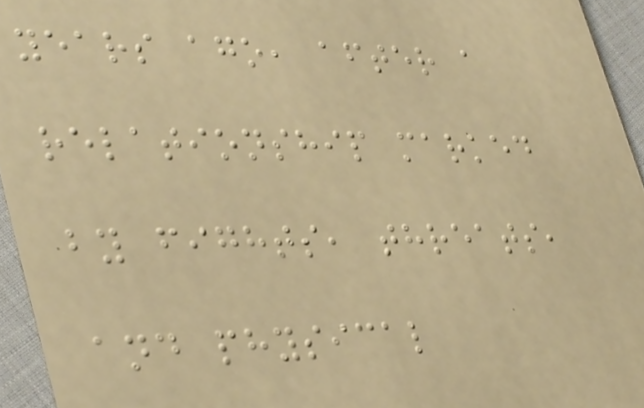years ago, after a
relationship marked
by fights, threats,
and physical
